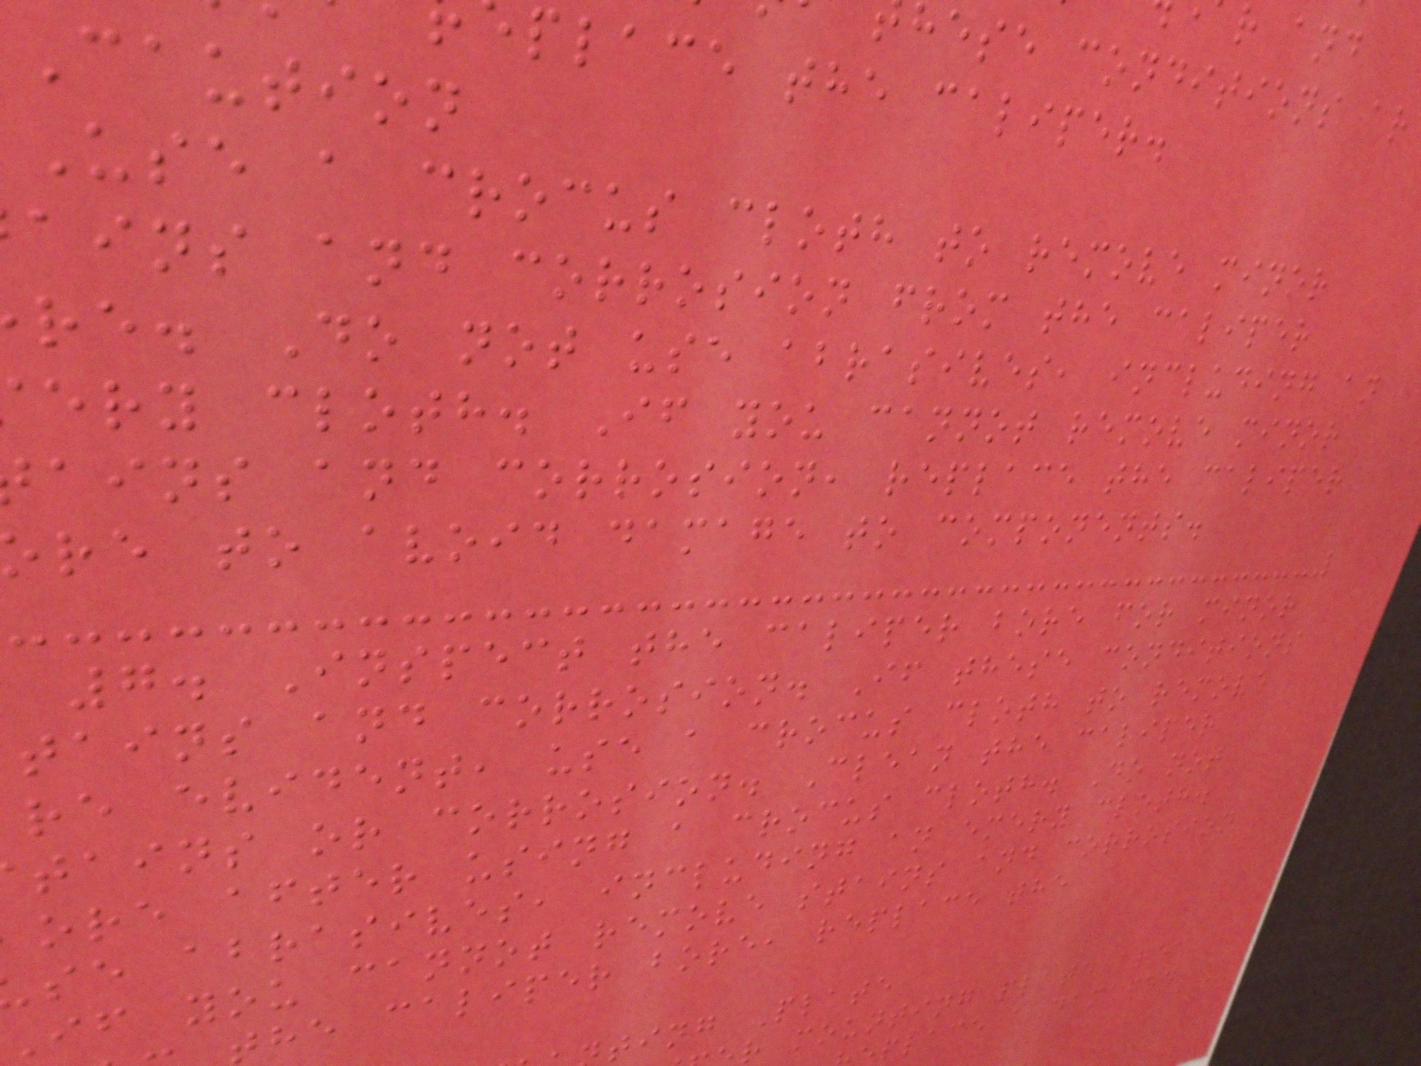hese conditions ar
place the caliper.
Caution
Use a crocus cloth to remove minor
ains and corrosion from the caliper
re. Do not use abrasives, including an
ery cloth. If you cannot remove minor
ains and corrosion, replace the caliper
re to avoid damage to components.
7. Inspect the caliper bore for minor
tains and corrosion. If these conditions
re evident, use a crocus cloth to remove
tains or corrosion. Clean the caliper
ore after using a crocus cloth. Do not
se abrasives, including an emery cloth.
if you cannot remove stains and corrosion
he caliper bore, replace the
ting Plate
r mounting plate area
place a damaged
